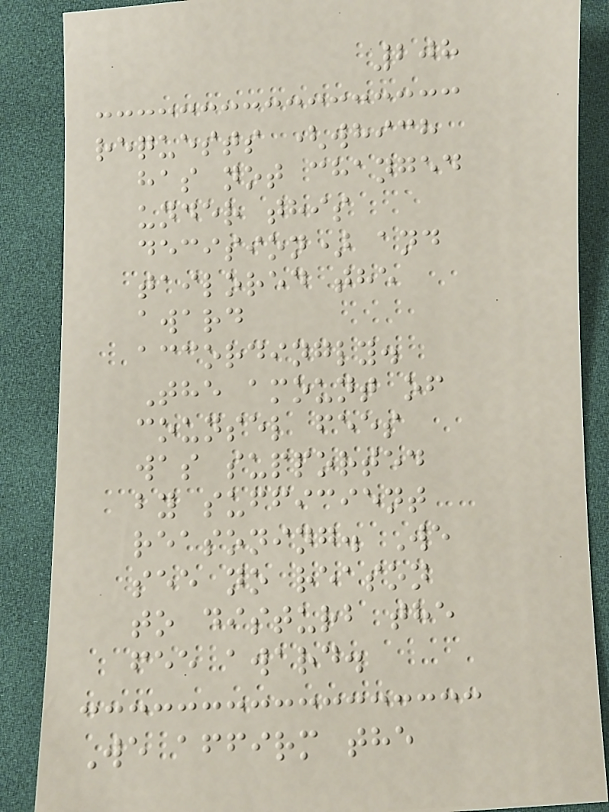208
requests (which
has not changed
under this
decision) and
tailored the
award
accordingly.
The amount of
counsel fees
was supported
by sufficient
reasoning. We
see no reason
to disturb the
fee award.
We affirm the
